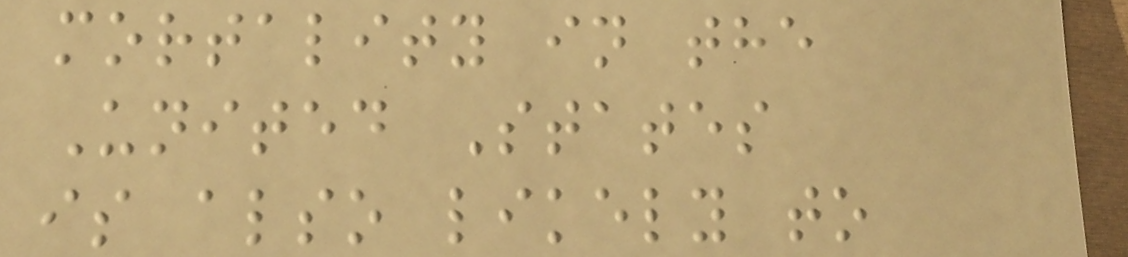mortality in the
United States
is also likely to
